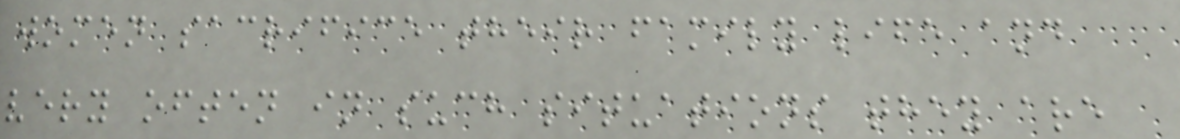women sacrifice their family life and
very often in such situations they are
